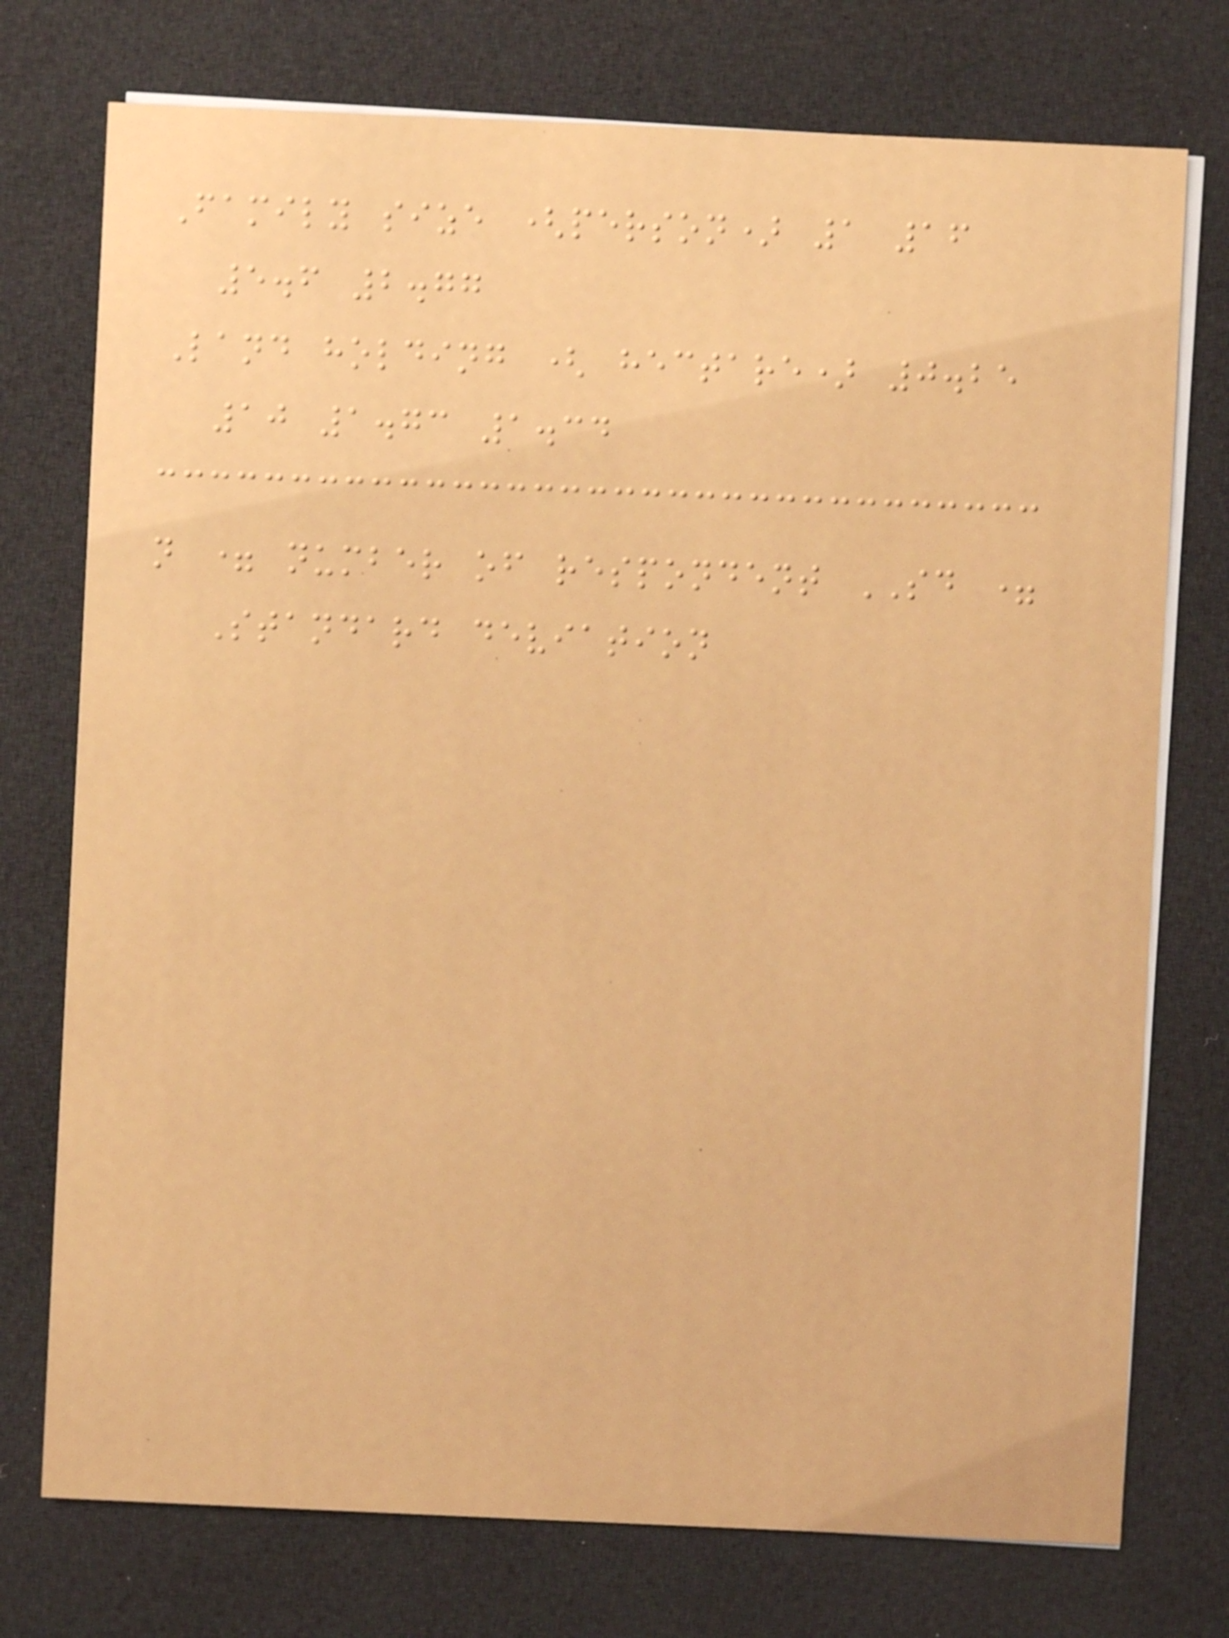Family size (person) 1 16
5.6 2.77
Land holding ( hectare) 0.25
10 1.73 1.34
n = number of respondent SD =
Standard deviation
